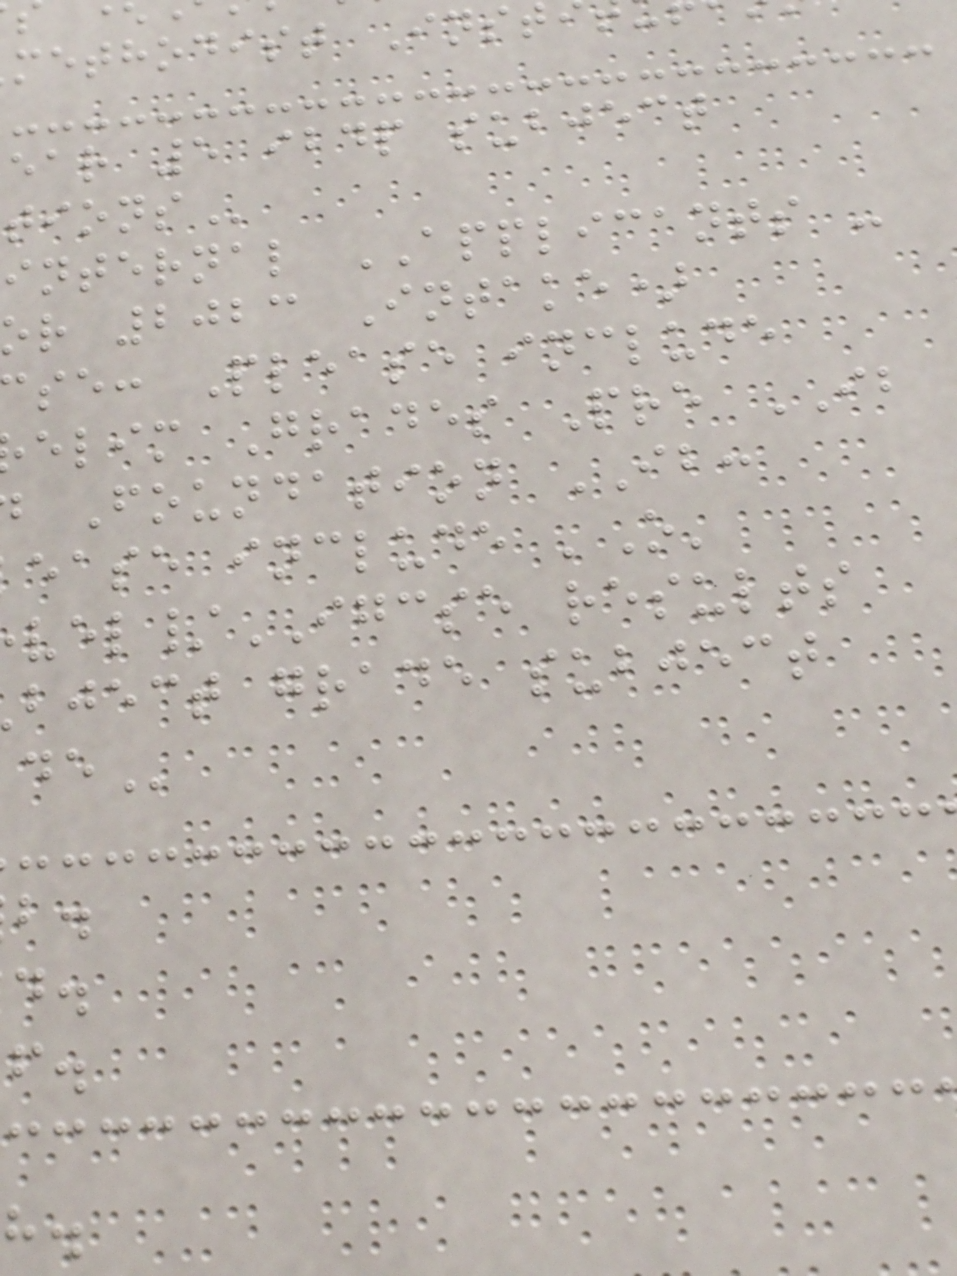methodist Inst
ear 5 ibdp subject
internal APPLICANTS -
or 2023 Intake)
se: Please include
elim Grades Pre IB
Foundation IB:
ease include 'O'
vel/IGCSE results
bject grade subject
